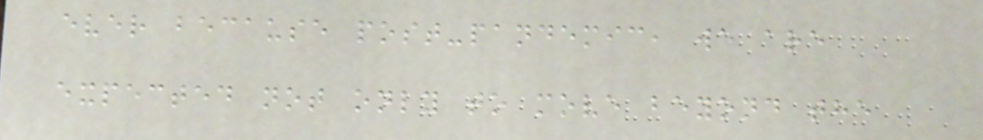ever because post-pandemic, we are
expected not only to move beyond the
